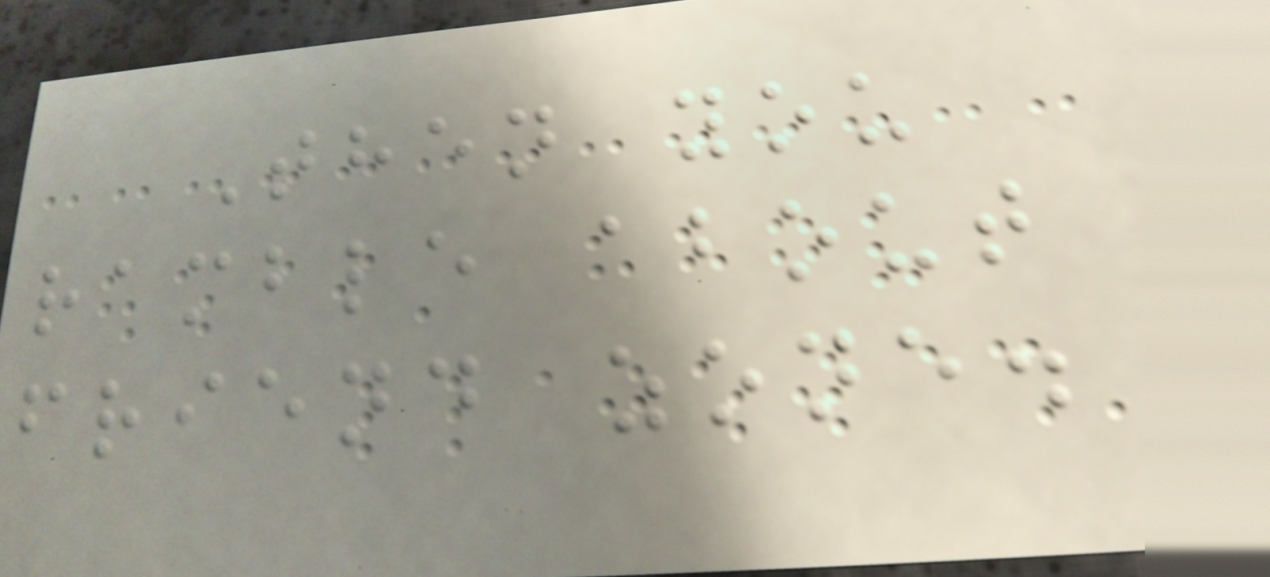Then you
ramble about
friend zone.
